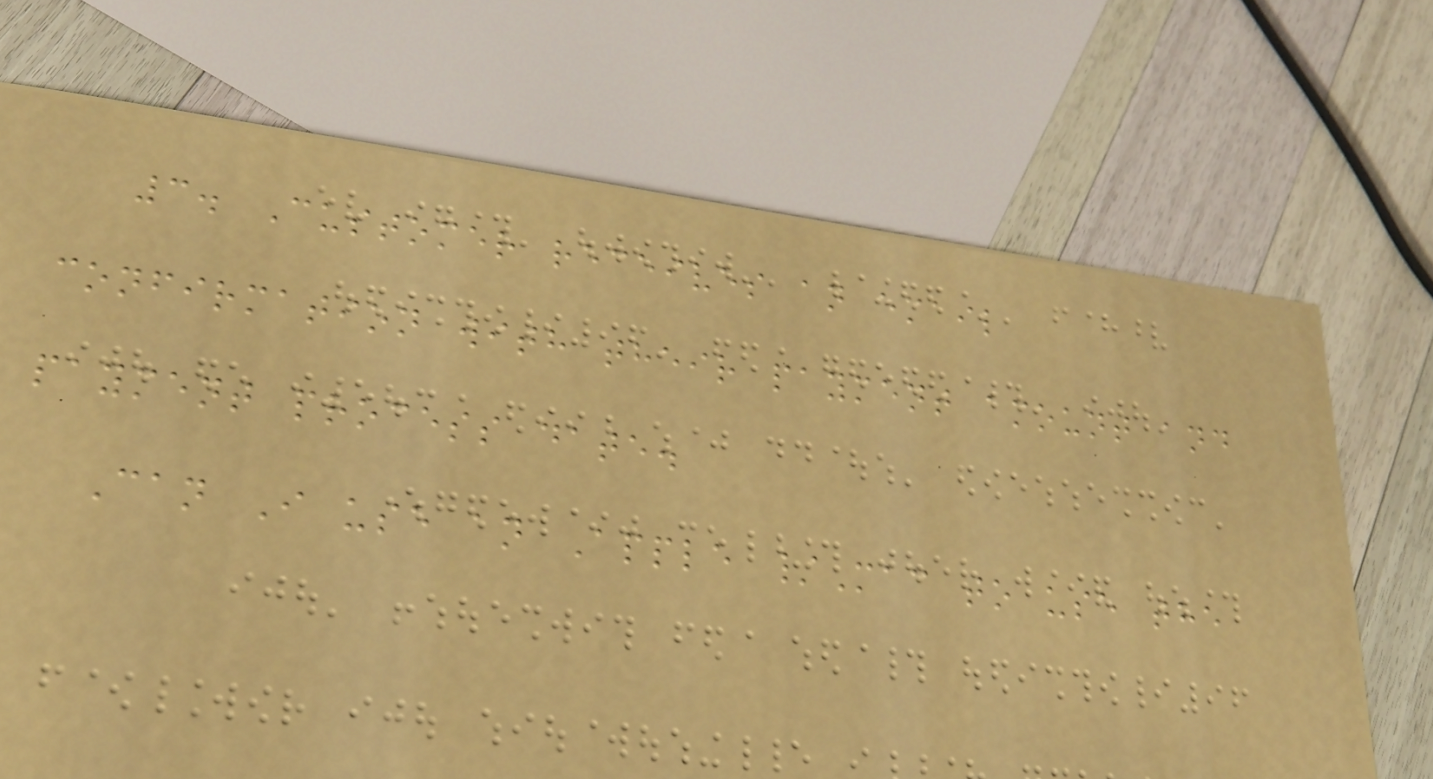3. Customer receives an email
confirmation with their payment amount and
payment process date.
Can I use an Apple /Mac to use the
